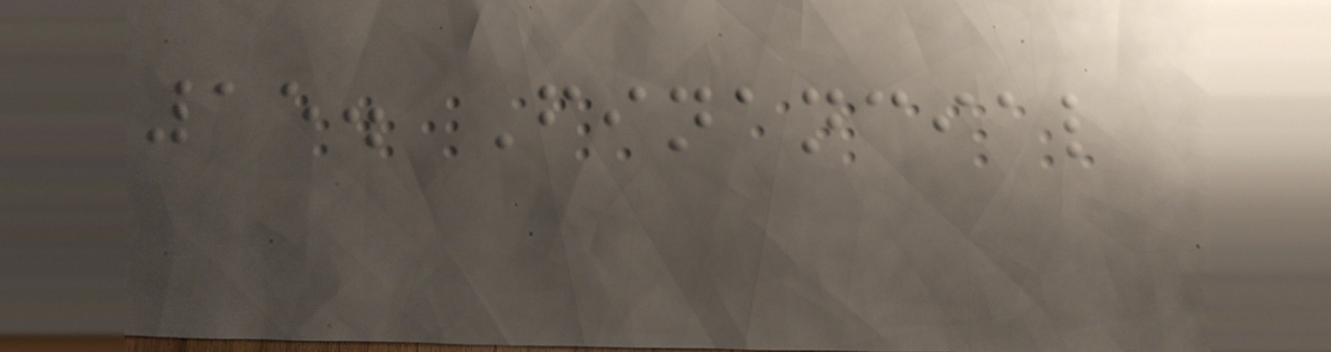15. Financial
